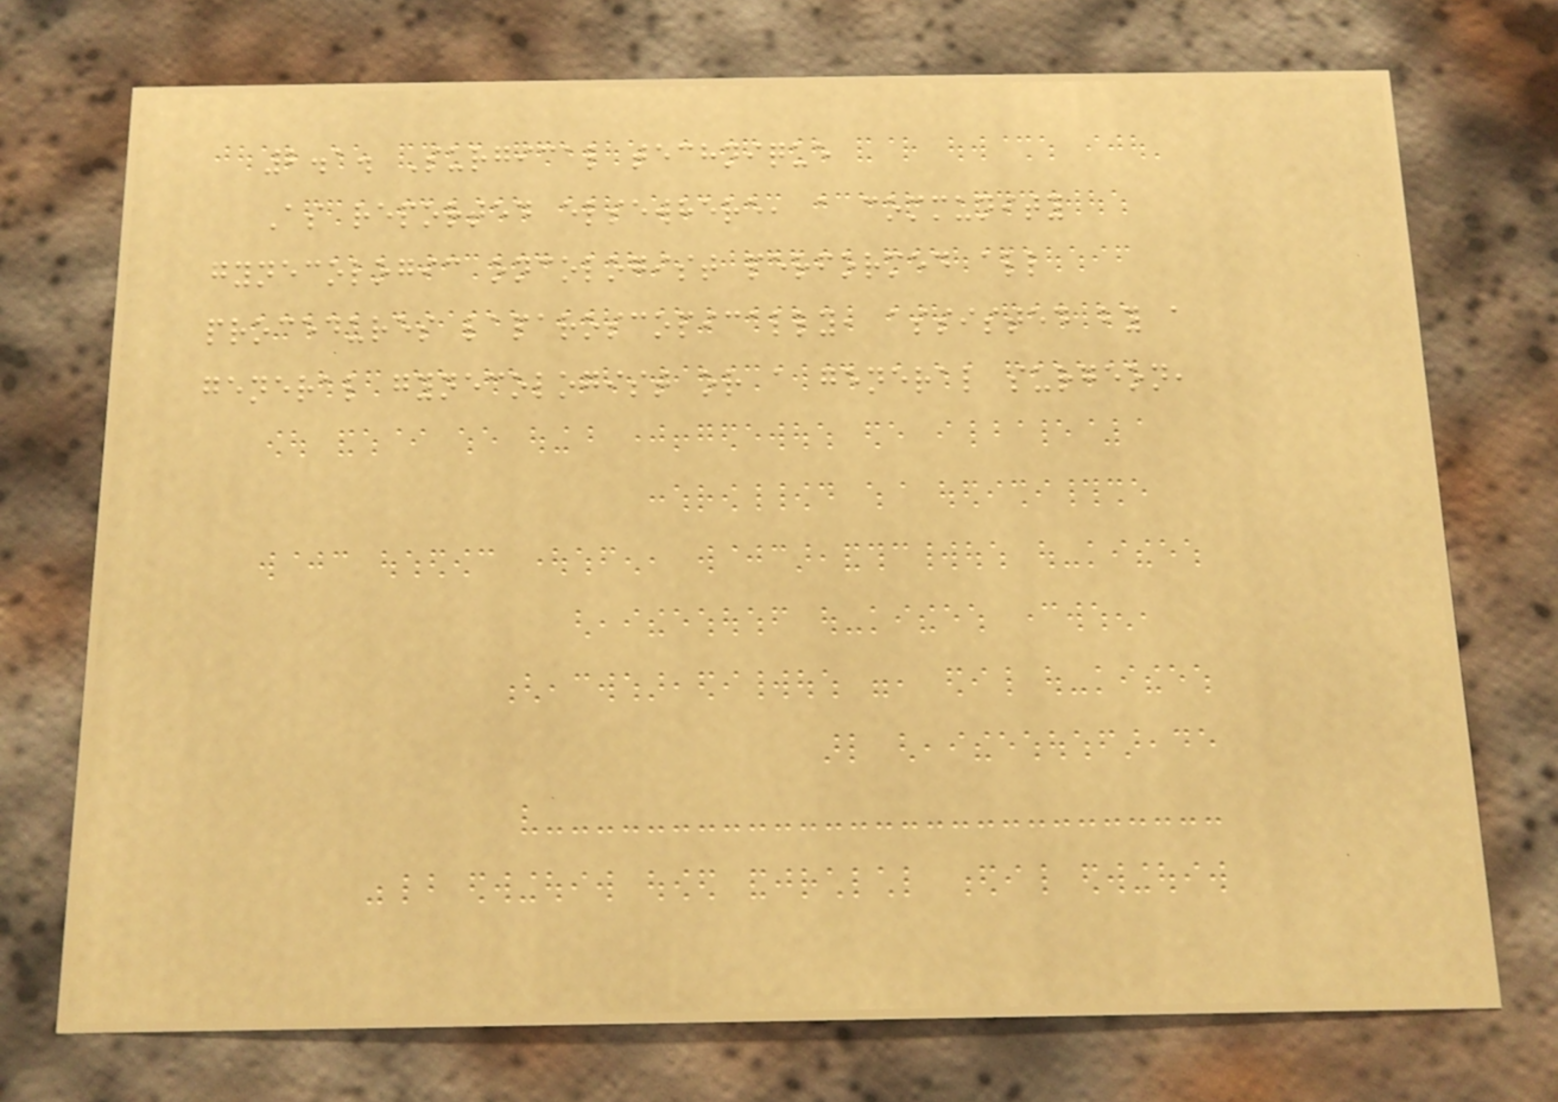2.1. Surgical technique
As reported elsewhere, a community
gynecologic oncologist performed all
procedures laparoscopically, assisted by a
general gynecologist or a general surgeon,
